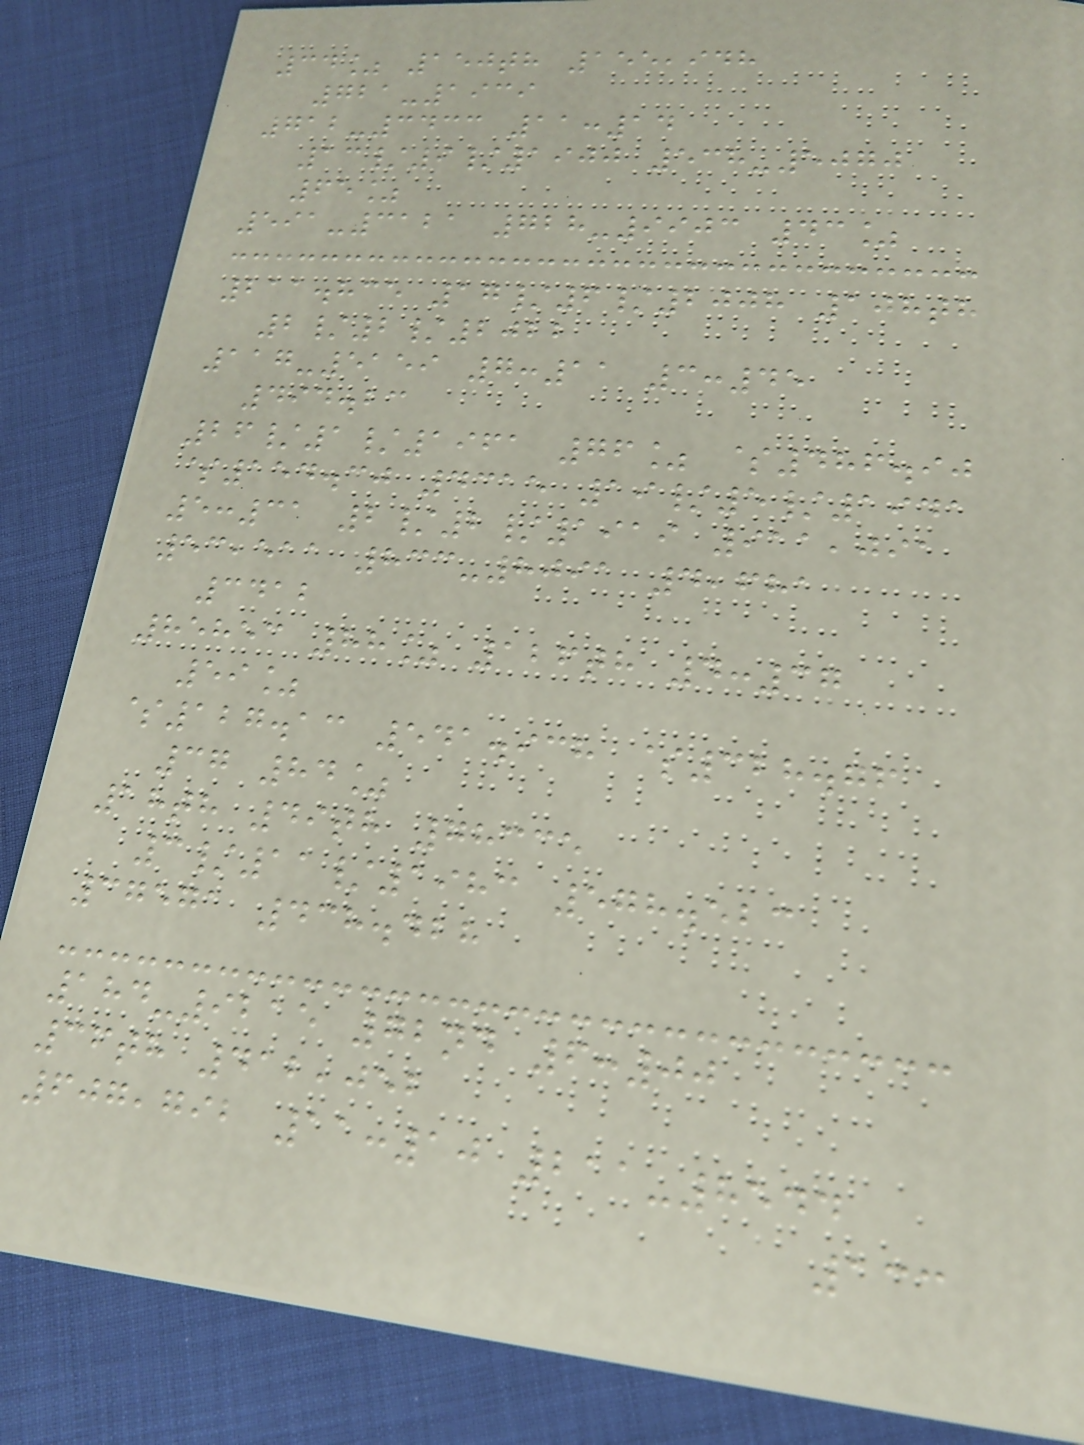34% 150th 155,948
721-1939
712-3433 11:14
13/9/1900 538-5070
65%
591-3121 728-9903 43%
211.835 17/6/2008 108th
2/2/2022
117-5159 7:11 3:45
494.23
26/1/1961 76% $486.90
$154.30 4315 19/5/1941
5:31 2/2/1919 911,091
53,511 833-8091 4,681
3412
85853 88% 126th 4:37
59%
$127.13 541.938 $328.76
37 84%
18th 49th 78335
3/11/1983 578.523
37571 438.428
184-9215 72nd 6:00
36th 412,052
607,792 11:10 211-8544
133
